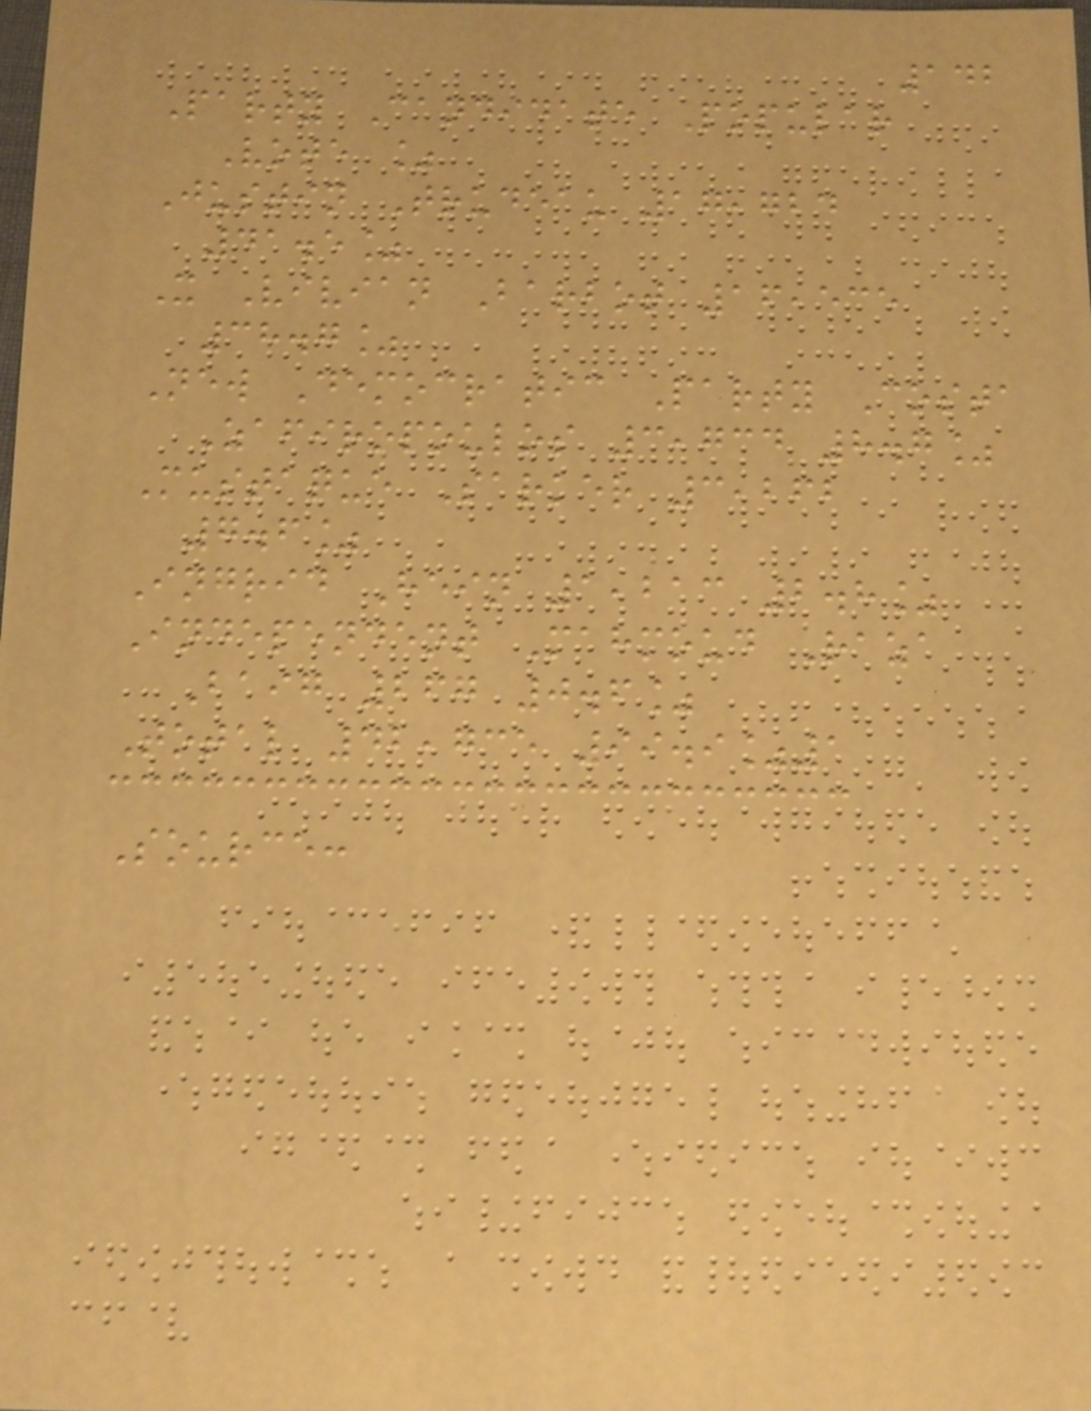142
Party Candidate Popular
Vote %
Justin Trudeau 17,724
41.5%
X Vivian Barbot 16,535
38.7%
New Democratic Party Costa
Zafiropoulos 3,734 8.7%
Mustaque Sarker 3,262
7.6%
Ingrid Hein 1,213 2.8%
Independent Mahmoud Raza
Baig 267 0.6%
Total 42,735 99.9%1
Source:
